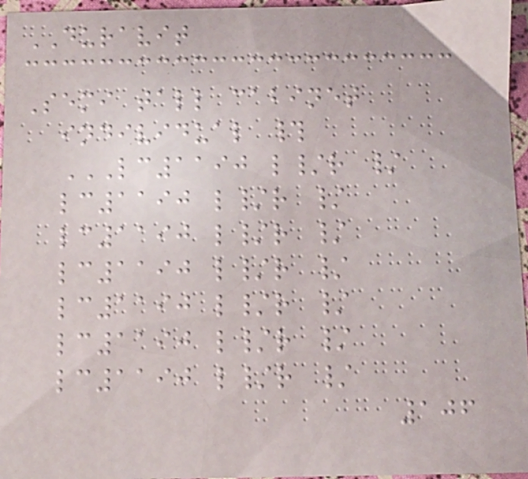DURAVIT
Semi tall cabinet
individual #
LC1190 L/R /
LC1190 L/R /
LC1190 L/R /
LC1190 L/R /
LC1190 L/R /
LC1190 L/R /
LC1190 L/R /
106
